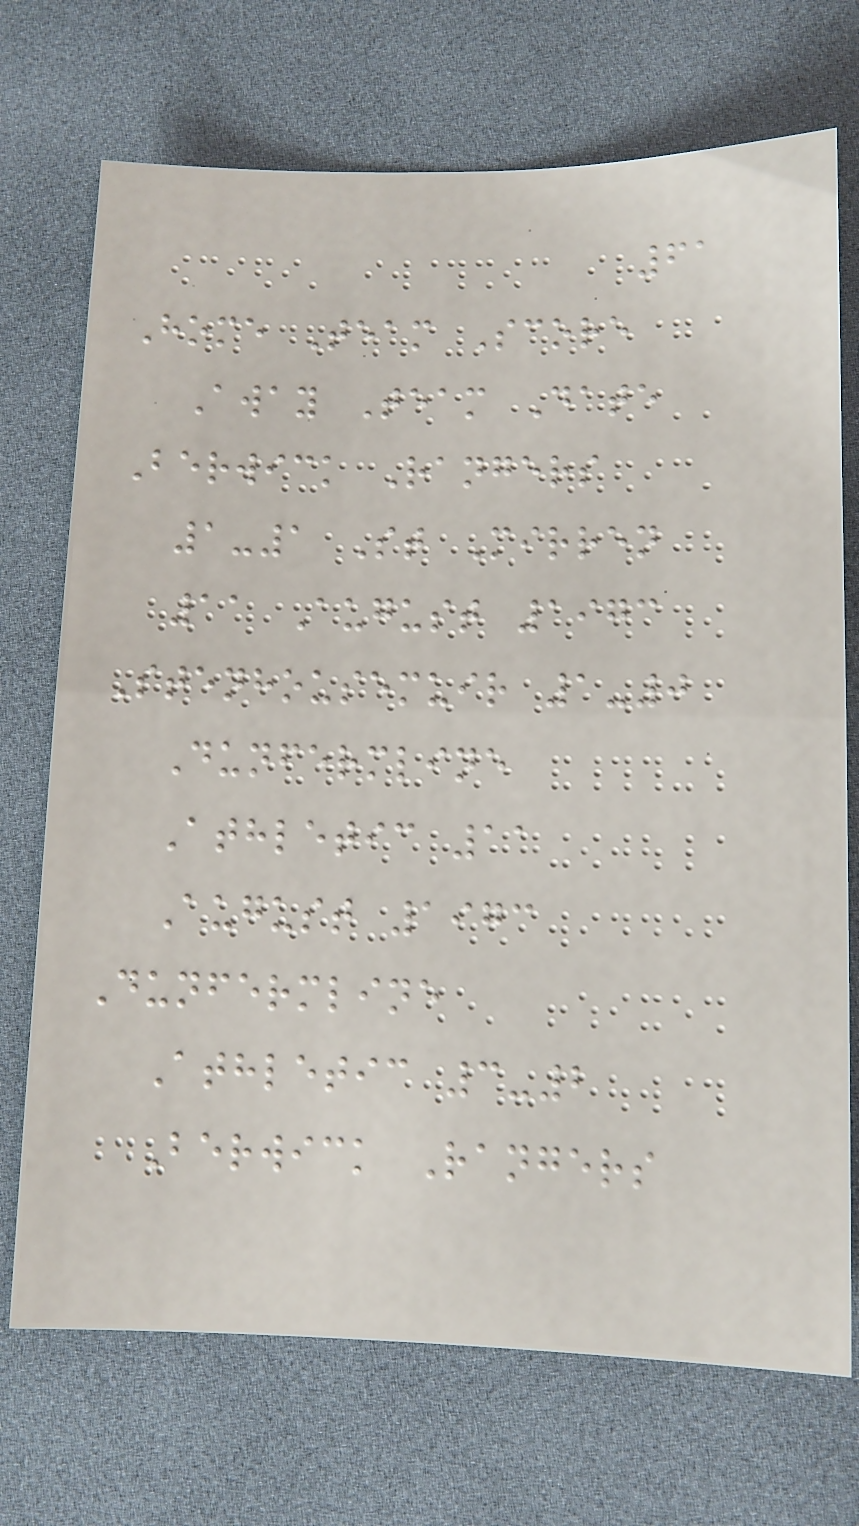61
Home Team Score
Away Team Date
Berwick Rangers
1-1 St Mirren
11 August 1973
Stenhousemuir 1-0
Dunfermline
Athletic 11
August 1973
Dunfermline
Athletic 3-2
Berwick Rangers
